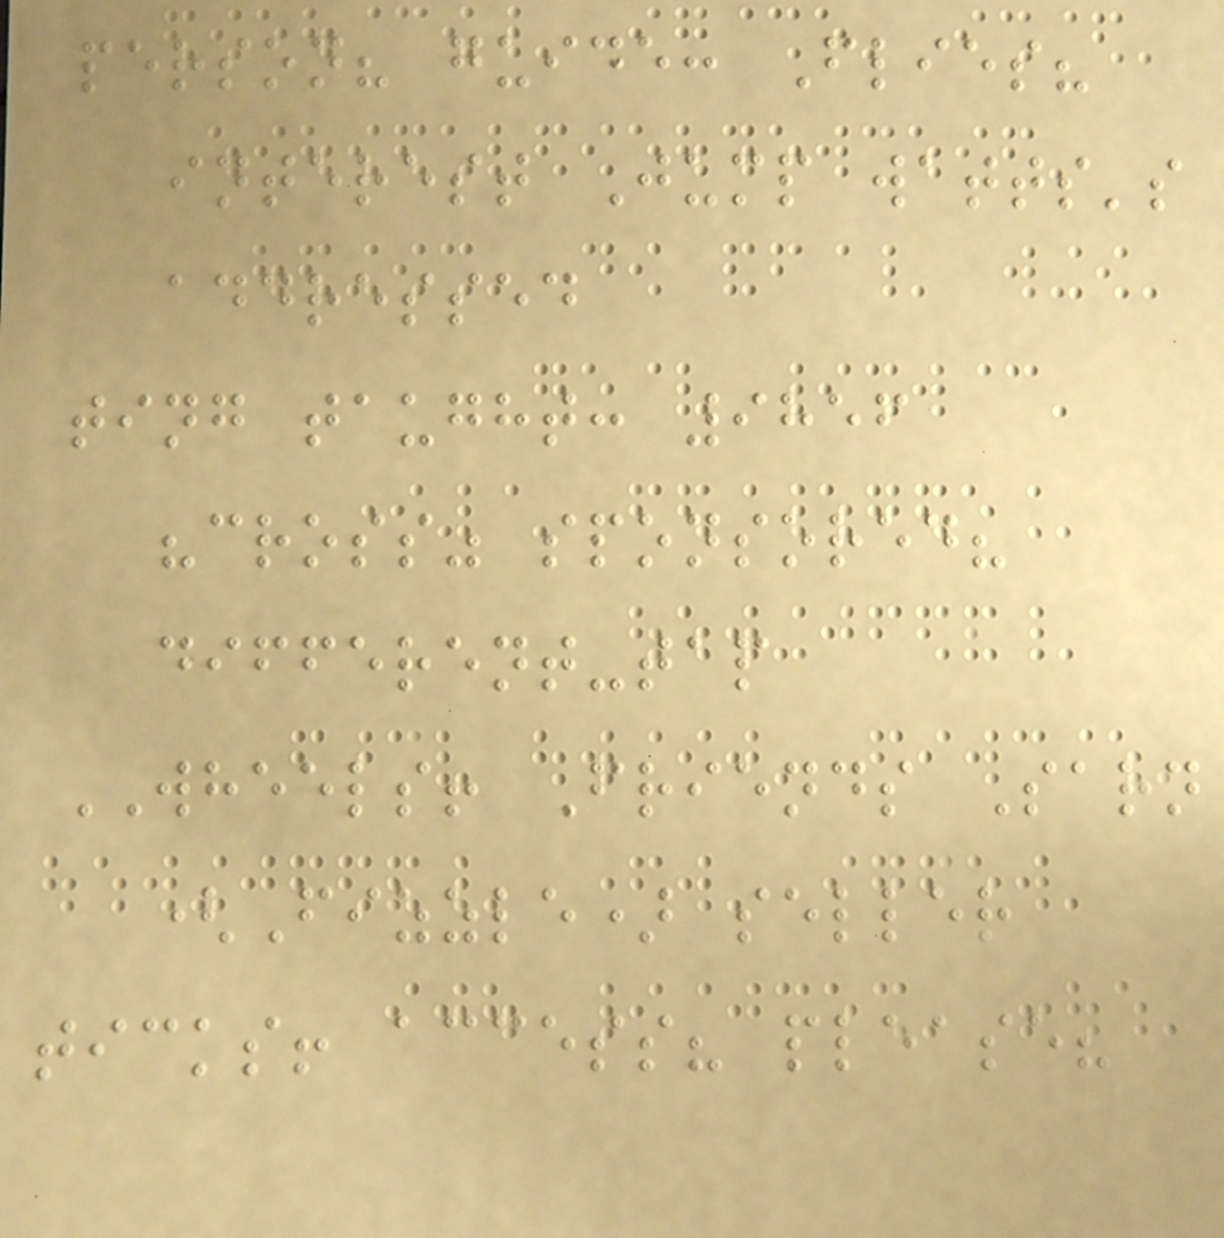person? guide: Flies?
interest Jump watts's
addressed
ting taught: 9856
"cross" sponsored?
different-tap
WHEELS! Friends Sarn
(Fizzle) seller
ticks! access? please?
